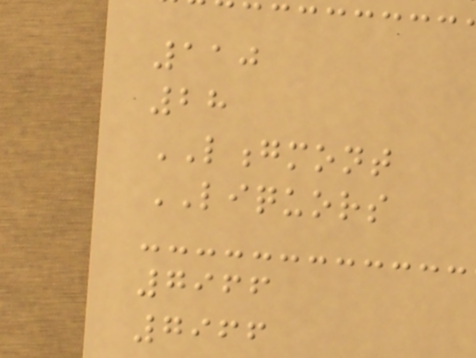110
28
LONGMONT
LIQUORS
7966
7966
